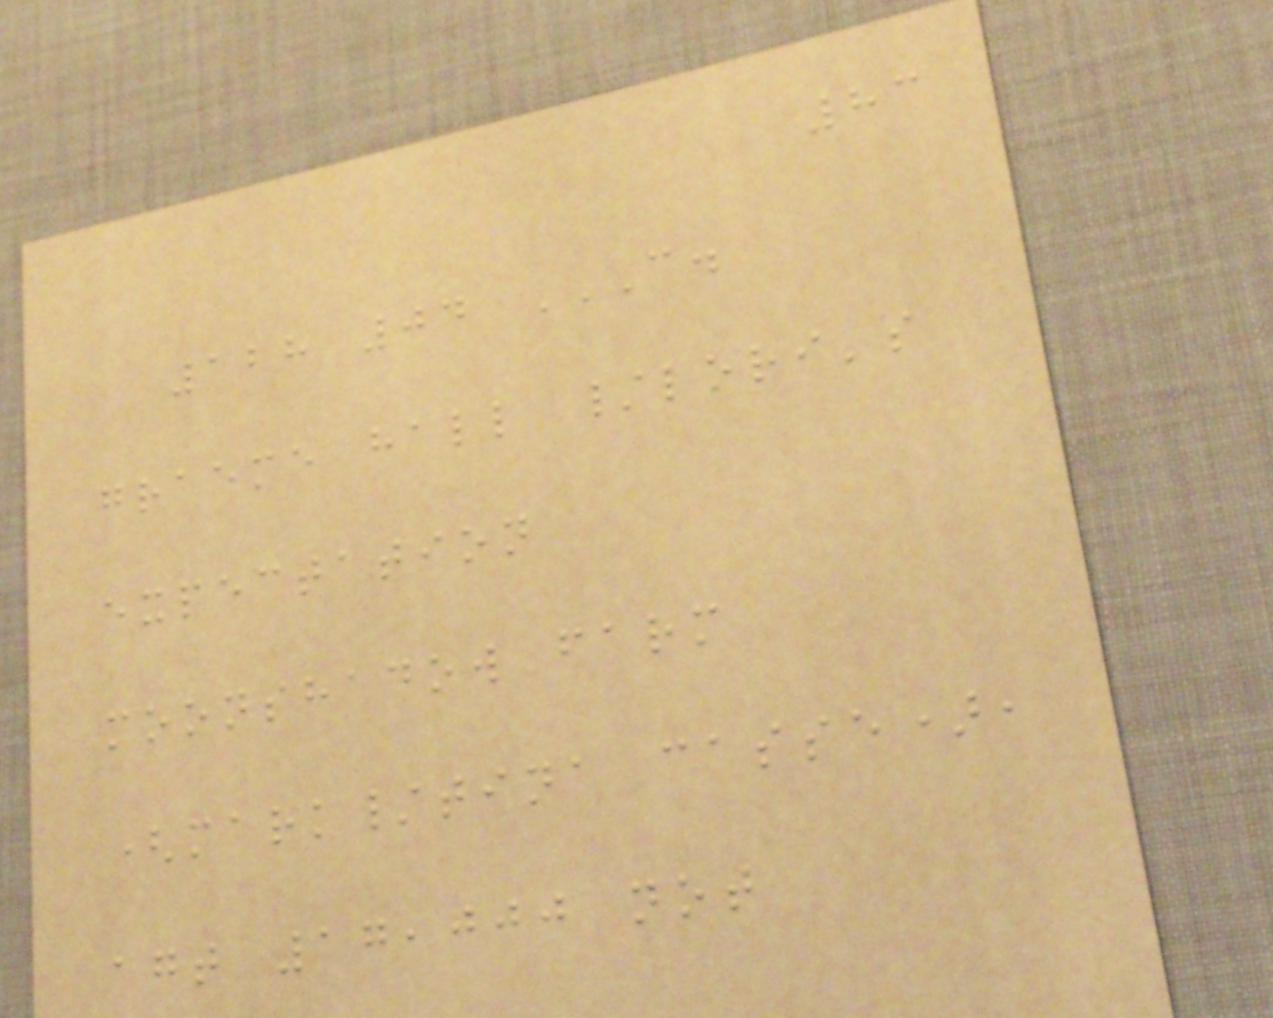83
128 04 C.
GRAEME HALL /LORI'S
EXPECTATION
MOONSHADOW FARM
(MARK/TINA CASSE),
AGT 17,000 NOT
